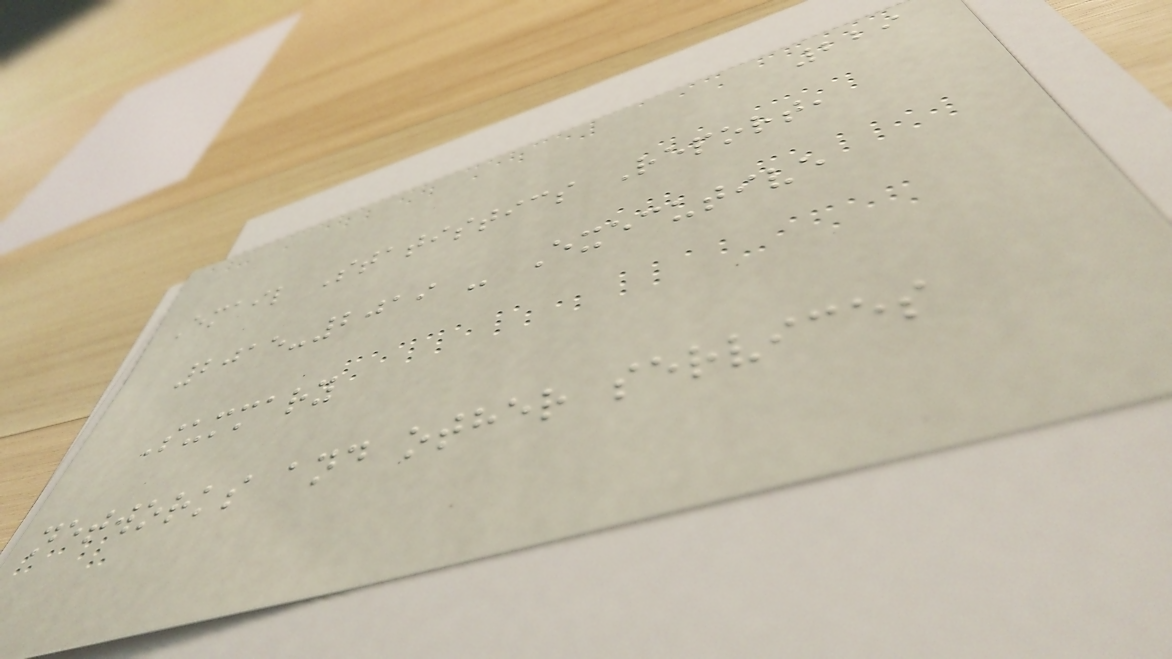229
Email Statistics Report,
2015-2019 - Executive
Summary
networks and other services
